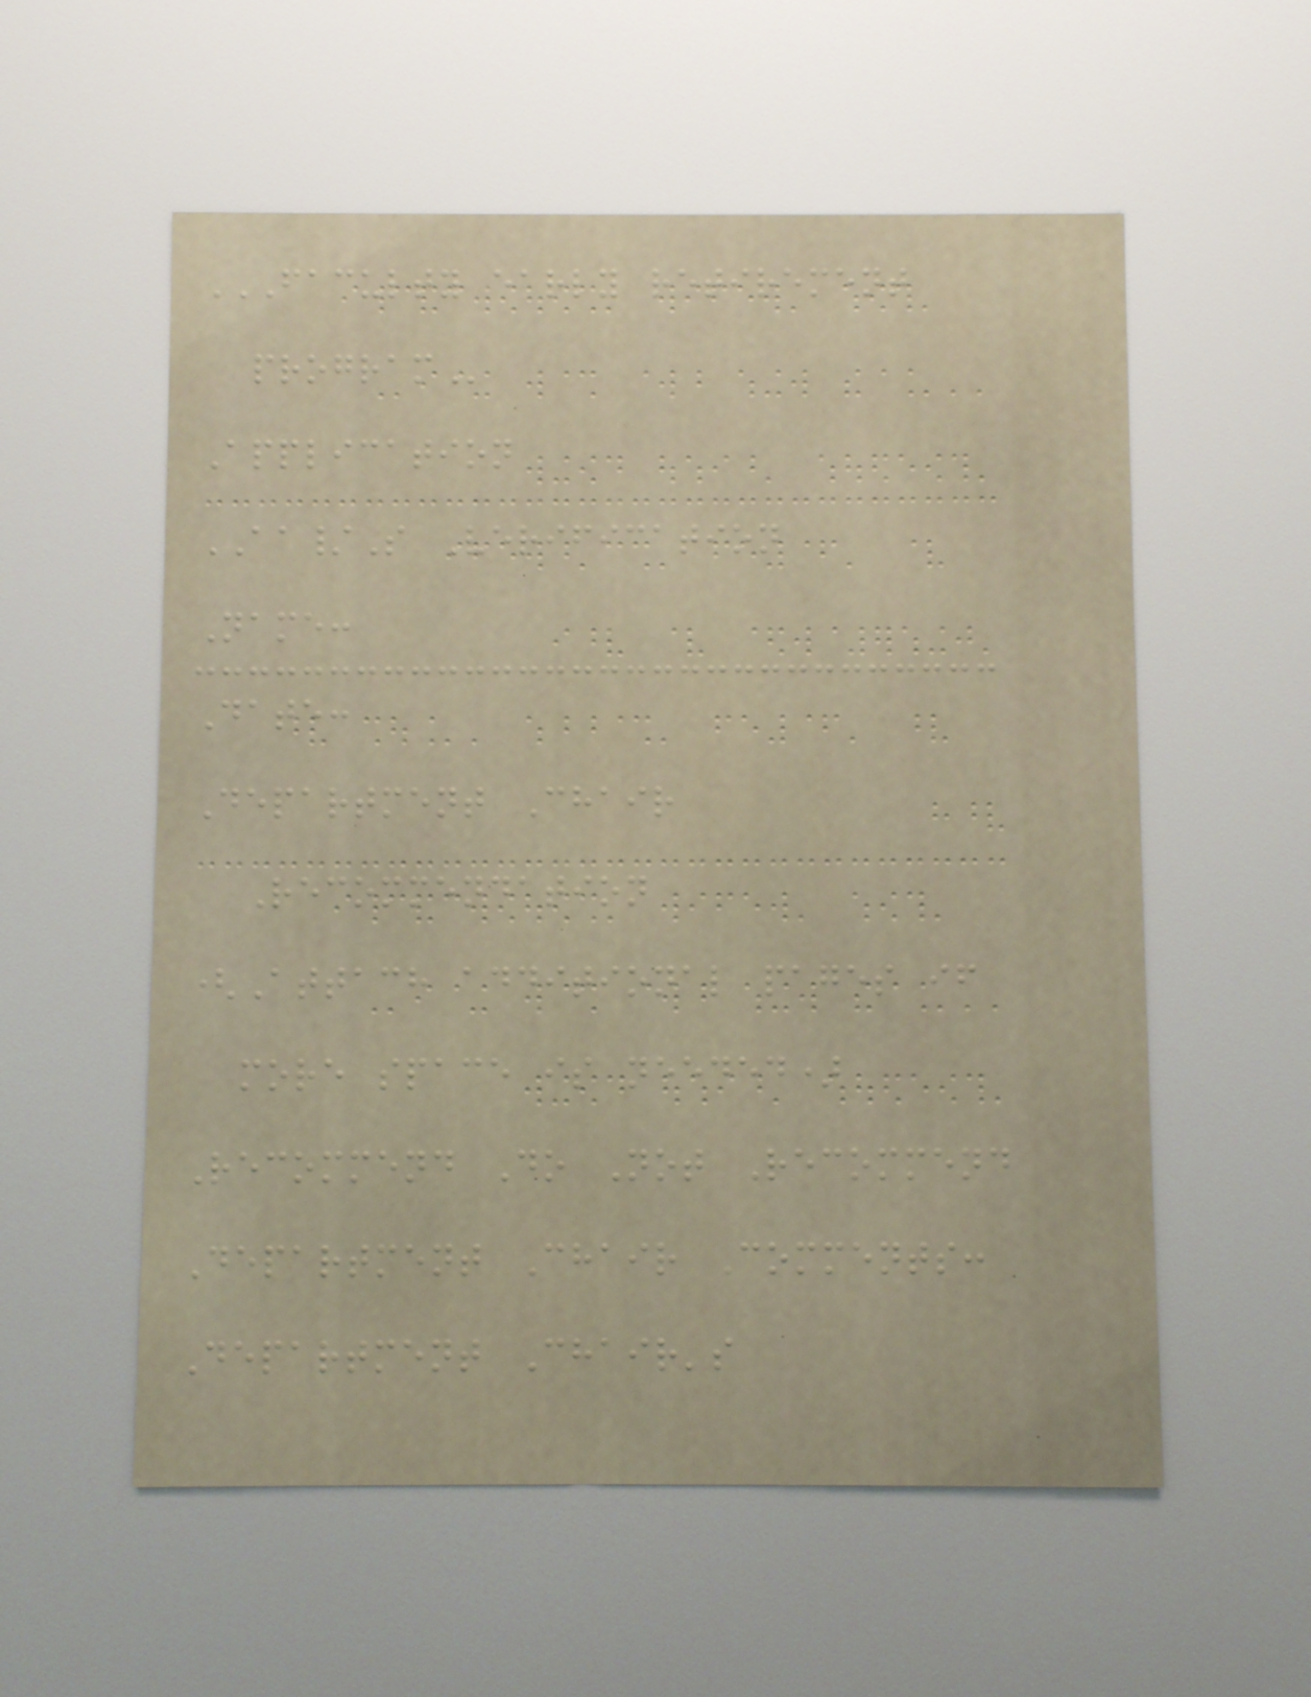FACULTY EARLY RETIREMENT
PROGRAM
Application
AA/S Verification
Name:
Date:
Department Chair
Recommendation
(Attach additional pages if
more space is needed)
Recommend Do Not Recommend
Department Chair Comments:
Department Chair's
